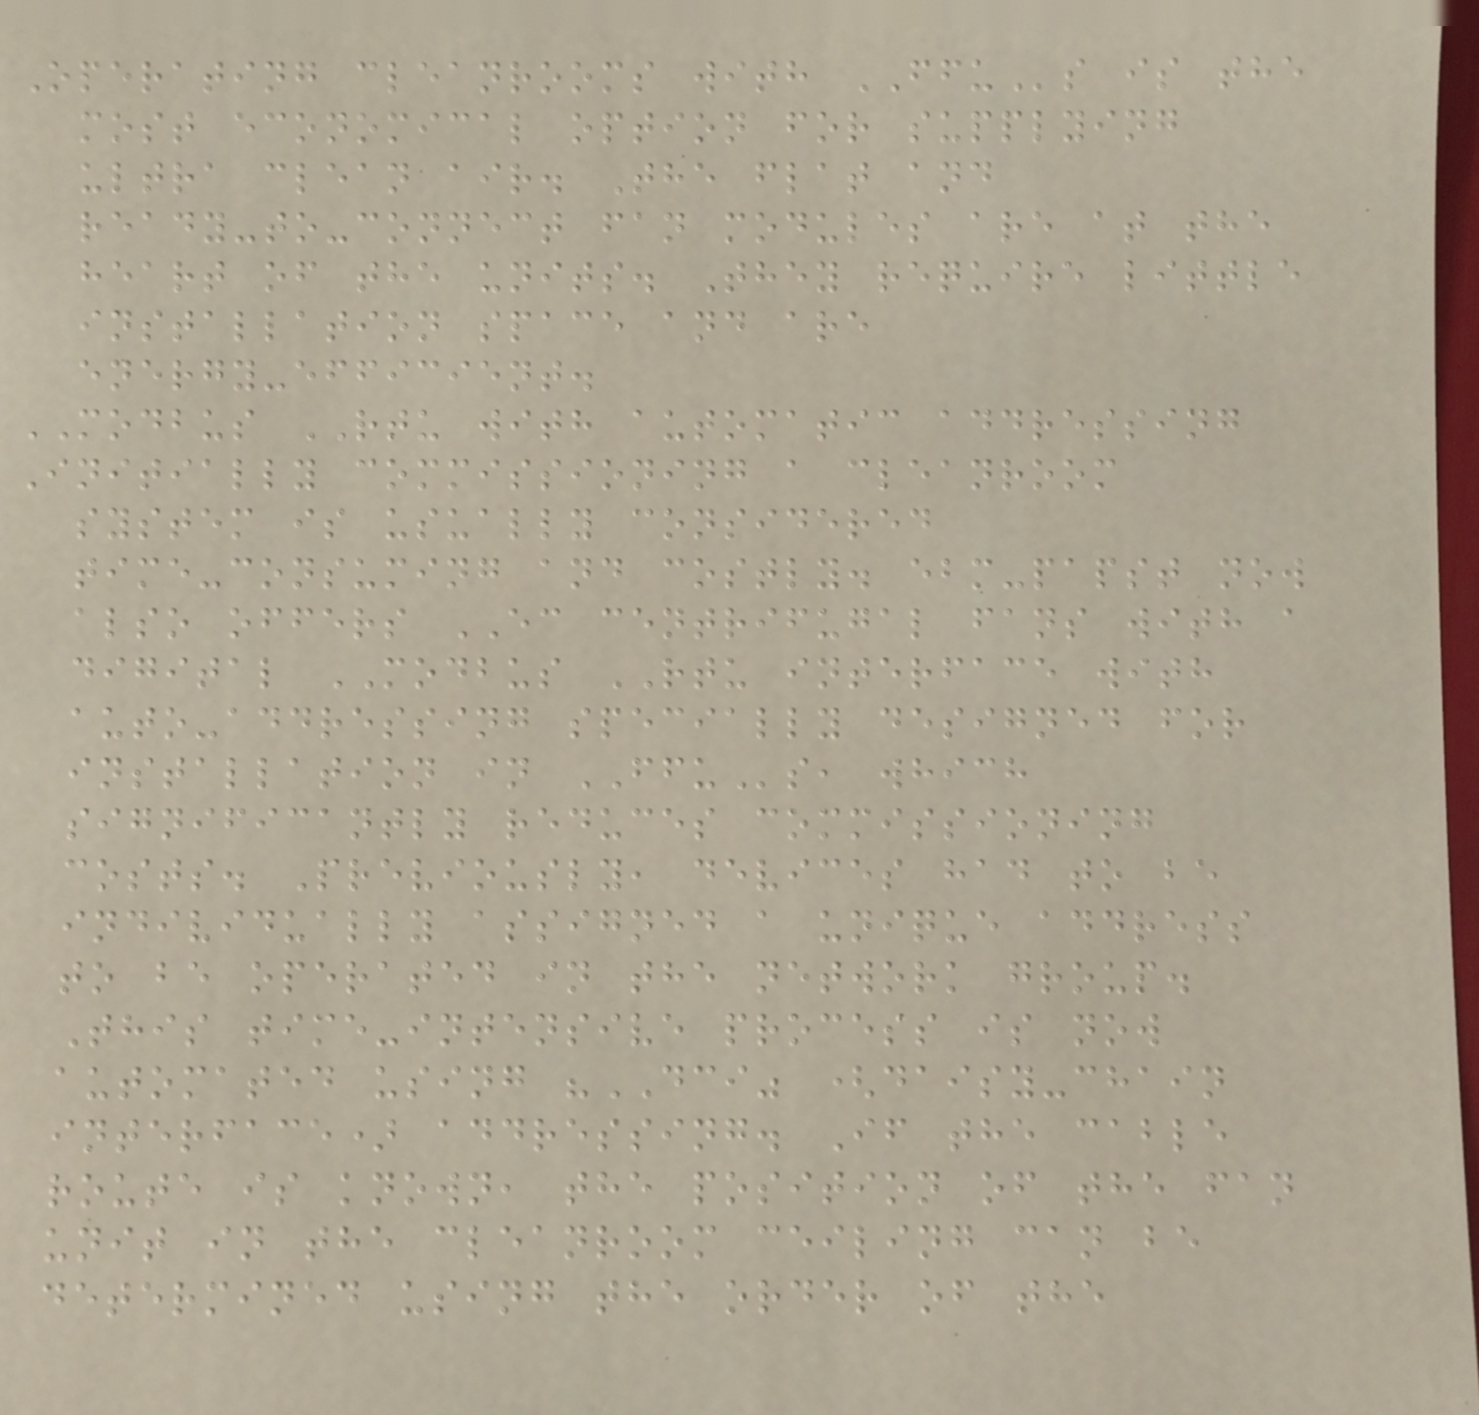Operating cleanrooms with FFUs is the
most economical option for supplying
ultra clean air. The flat and
ready-to-connect fan modules are at the
heart of the units. They require little
installation space and are
energy-efficient.
MODBUS RTU with automatic addressing
Initially commissioning a cleanroom
system is usually considered
time-consuming and costly. ebm-papst now
also offers EC centrifugal fans with a
digital MODBUS RTU interface with
auto-addressing specially designed for
installation in FFUs, which
significantly reduces commissioning
costs. Previously, devices had to be
individually assigned a unique address
to be operated in the network group.
This time-intensive process is now
automated using "DCI" (daisy-chain
interface) addressing. If the cable
route is known, the position of the fan
unit in the cleanroom ceiling can be
determined using the order of the
